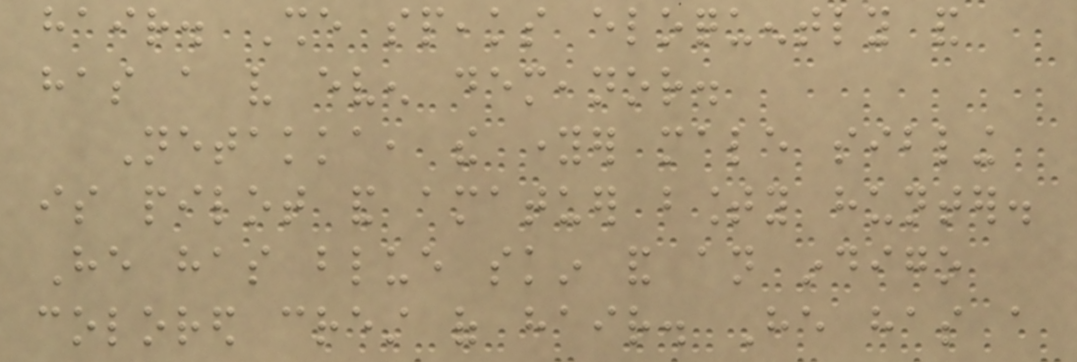hair. She speaks eloquently and
has a very even demeanor.
Netakka, the younger male sibling
is pilot and amatuer bounty hunter.
He has blue skin and an indigo
colored crest of hair. He has a
